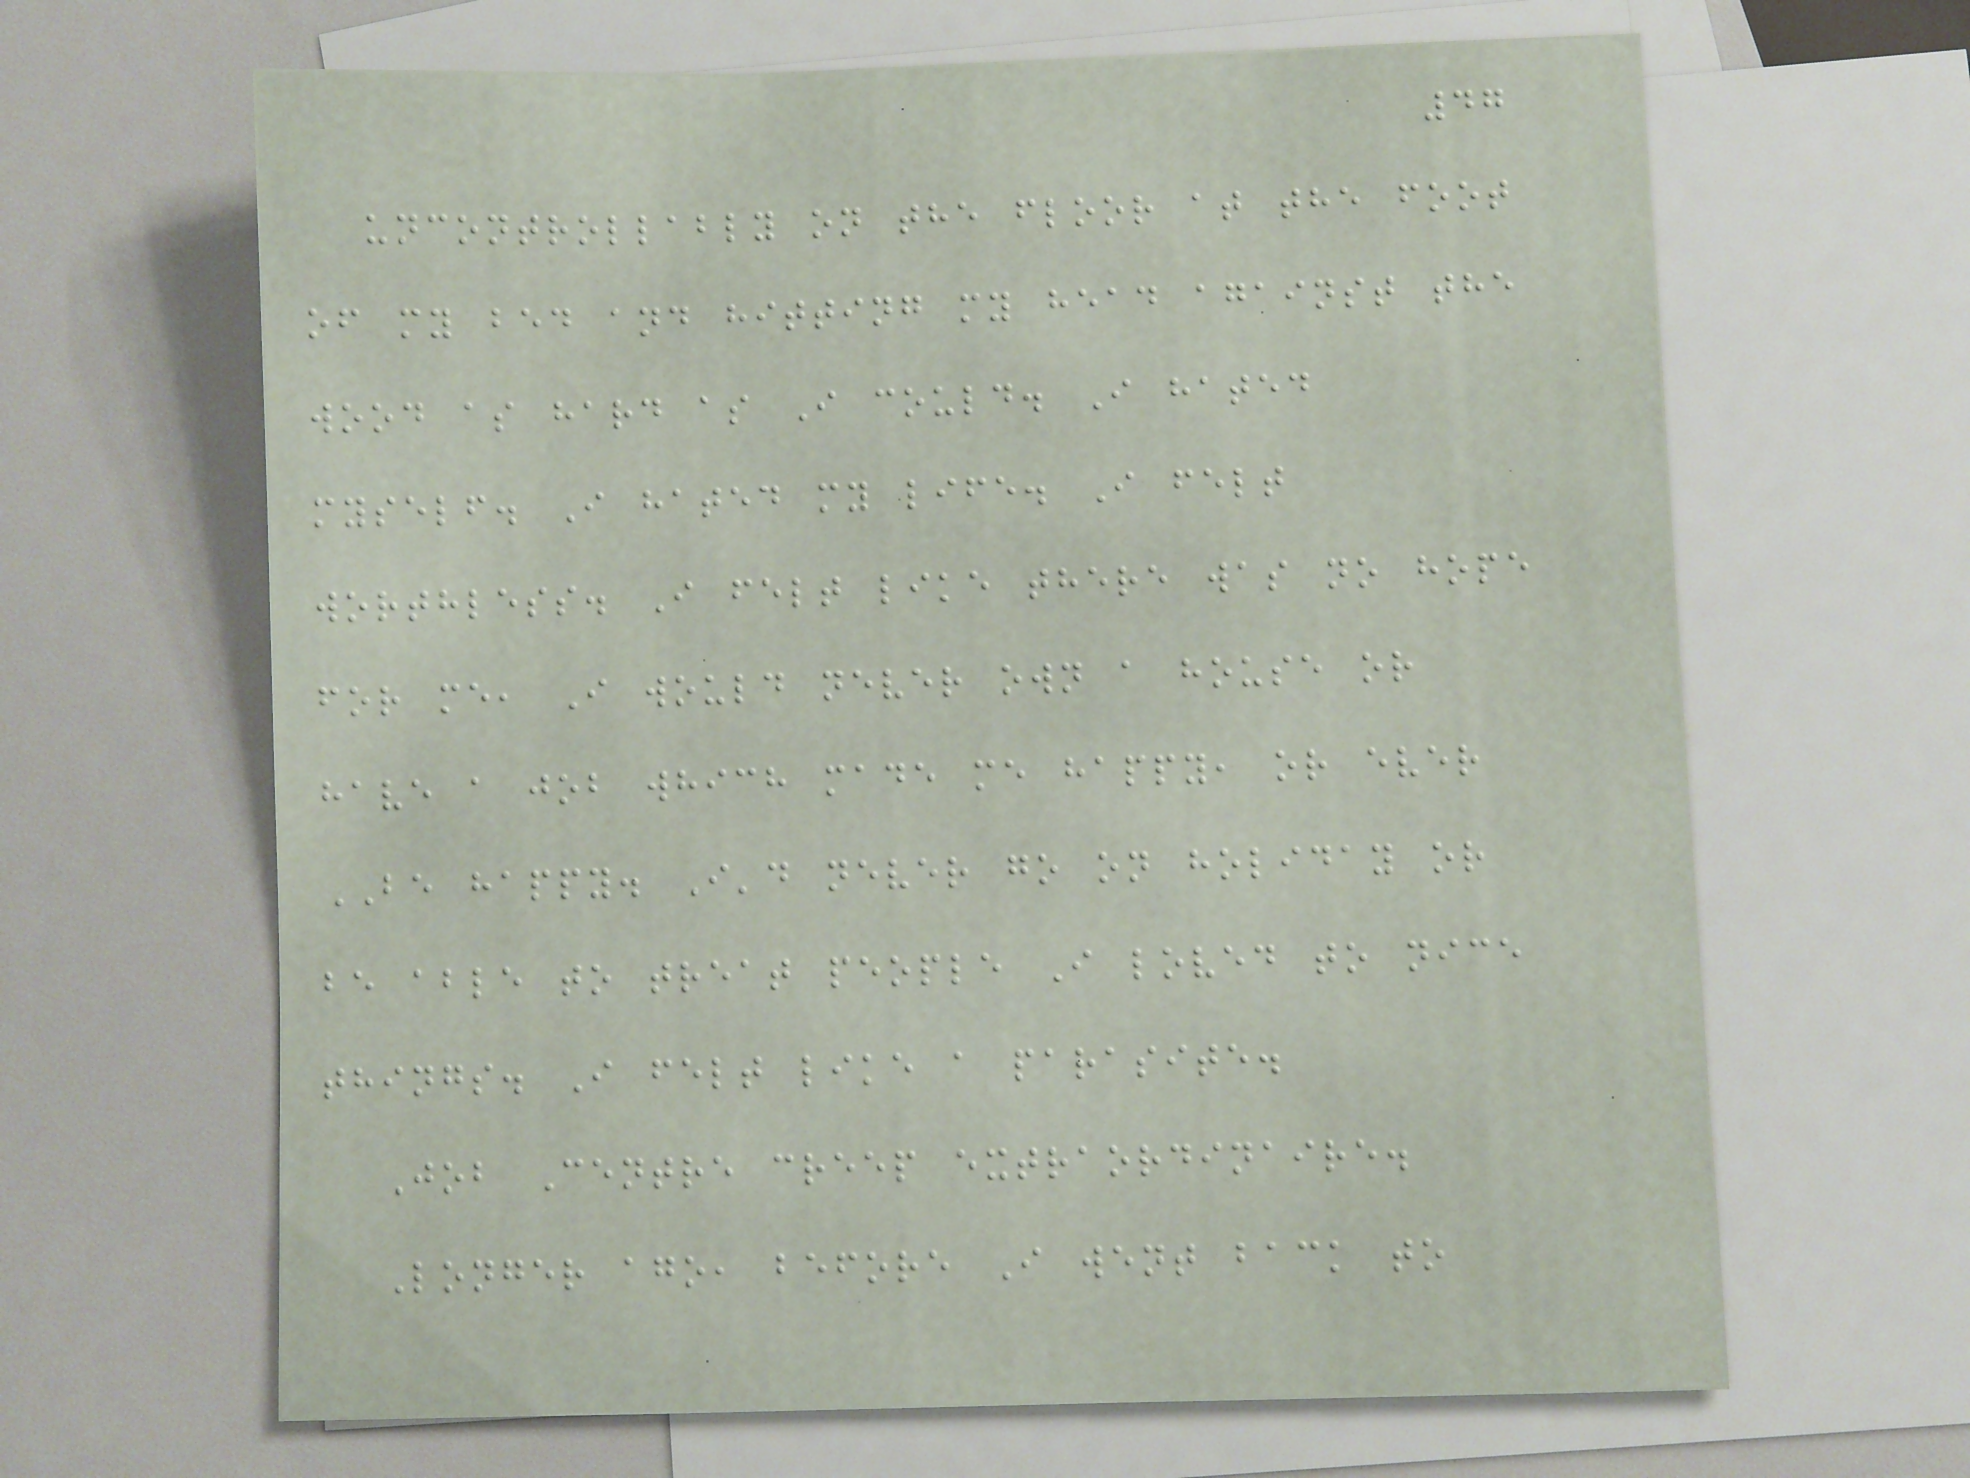47
uncontrollably on the floor at the foot
of my bed and hitting my head against the
wood as hard as I could. I hated
myself. I hated my life. I felt
worthless. I felt like there was no hope
for me, I would never own a house or
have a job which made me happy, or ever
BE happy. I'd never go on holiday or
be able to treat people I loved to nice
things. I felt like a parasite.
Job Centre creep extraordinaire.
Longer ago, before I went back to
